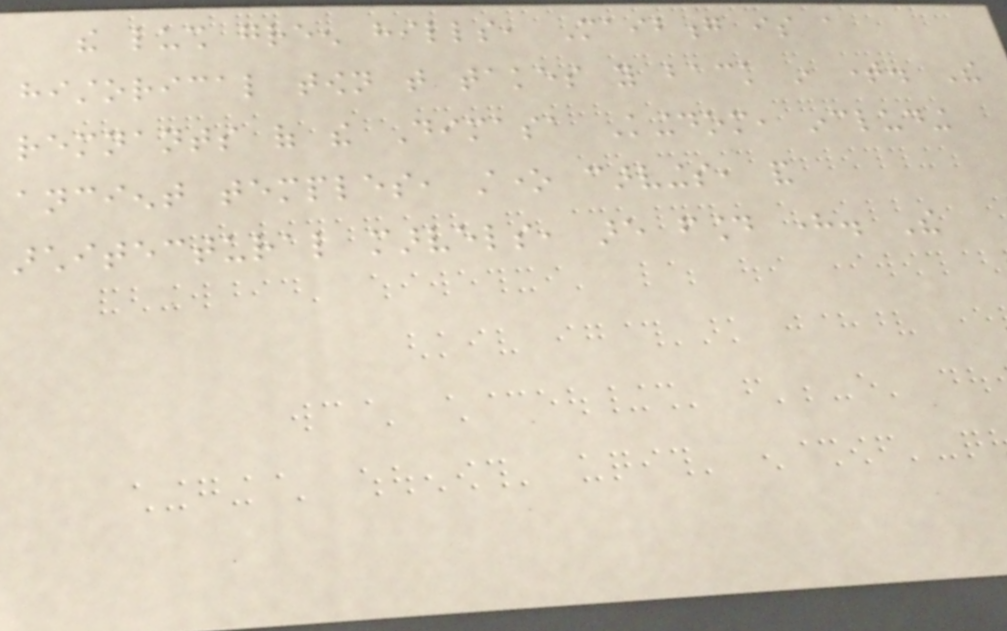the lush green hills, Maibong is a
historical town that takes you back in time. The
remnants of the Dimasa Kingdom, including
ancient temples, stone carvings, and
architectural marvels, are found here. The
